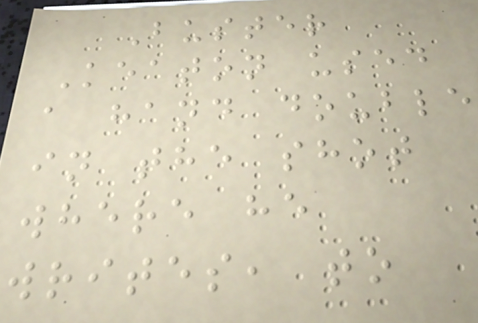Buster
Keaton used
a hand double
in the shot
where he
writes, to
